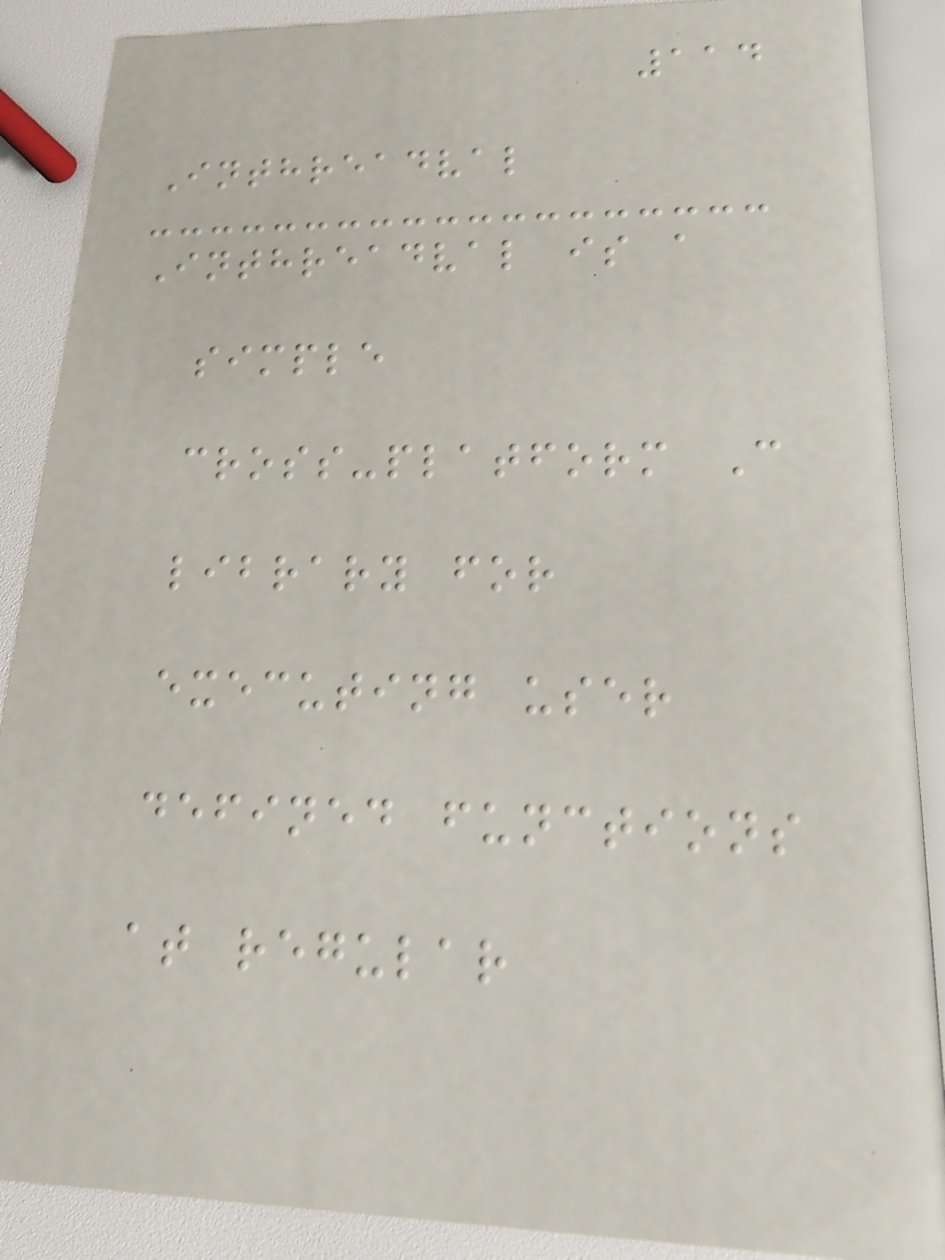114
Inthreadval
Inthreadval is a
simple
cross-platform C
library for
executing user
defined functions
at regular
